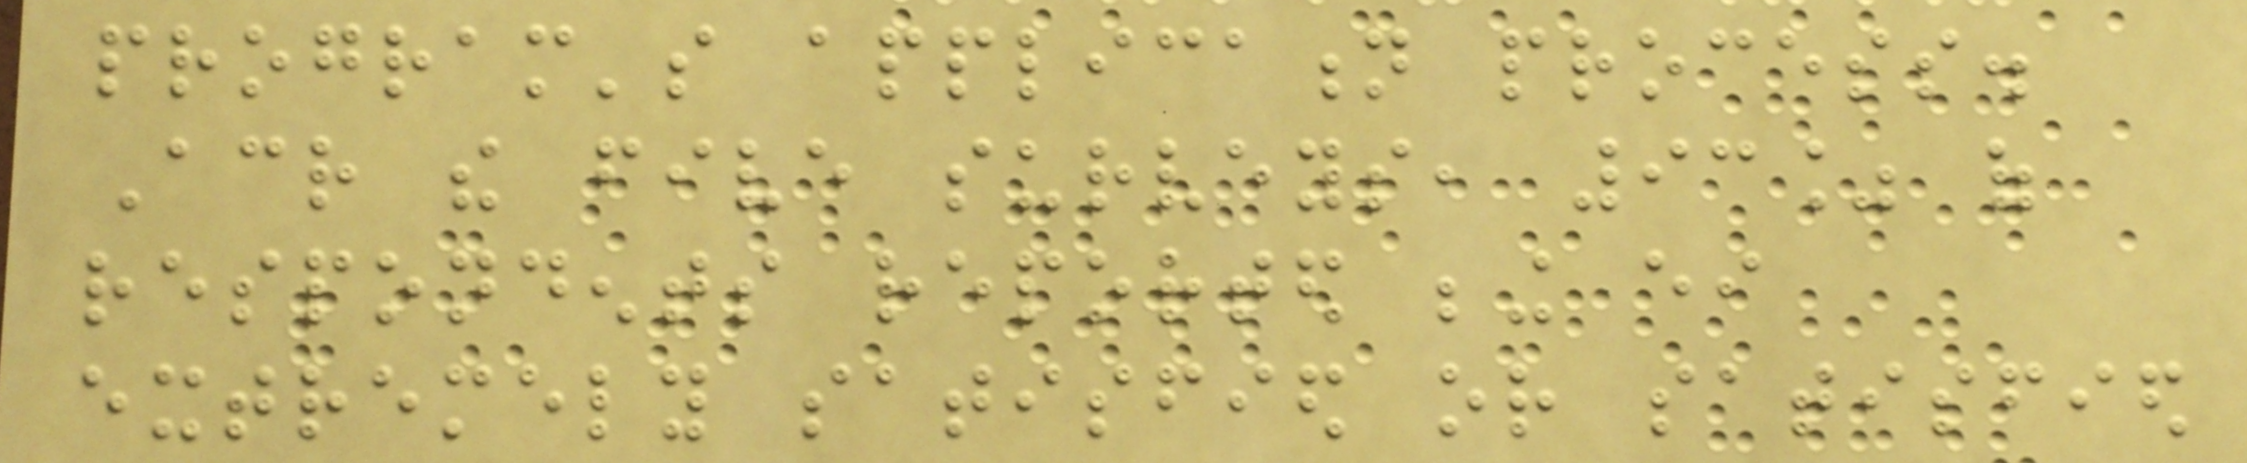program's application process.
Across the five surveys, 93% of
respondents reported being either
extremely satisfied or satisfied
